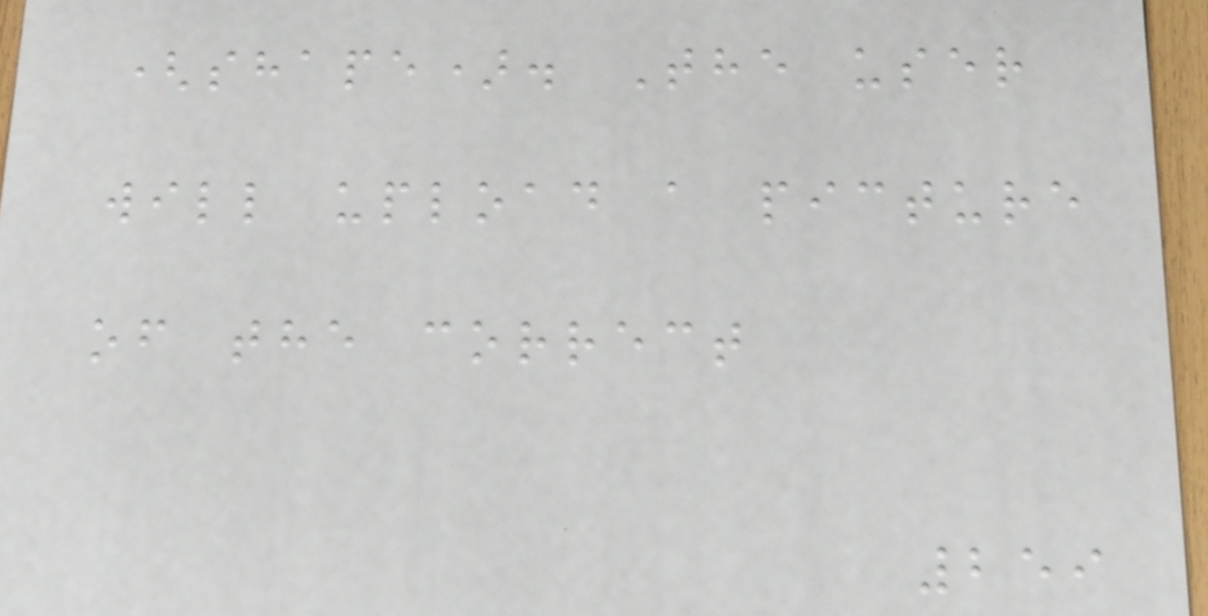(shape). The user
will upload a picture
of the correct
259
